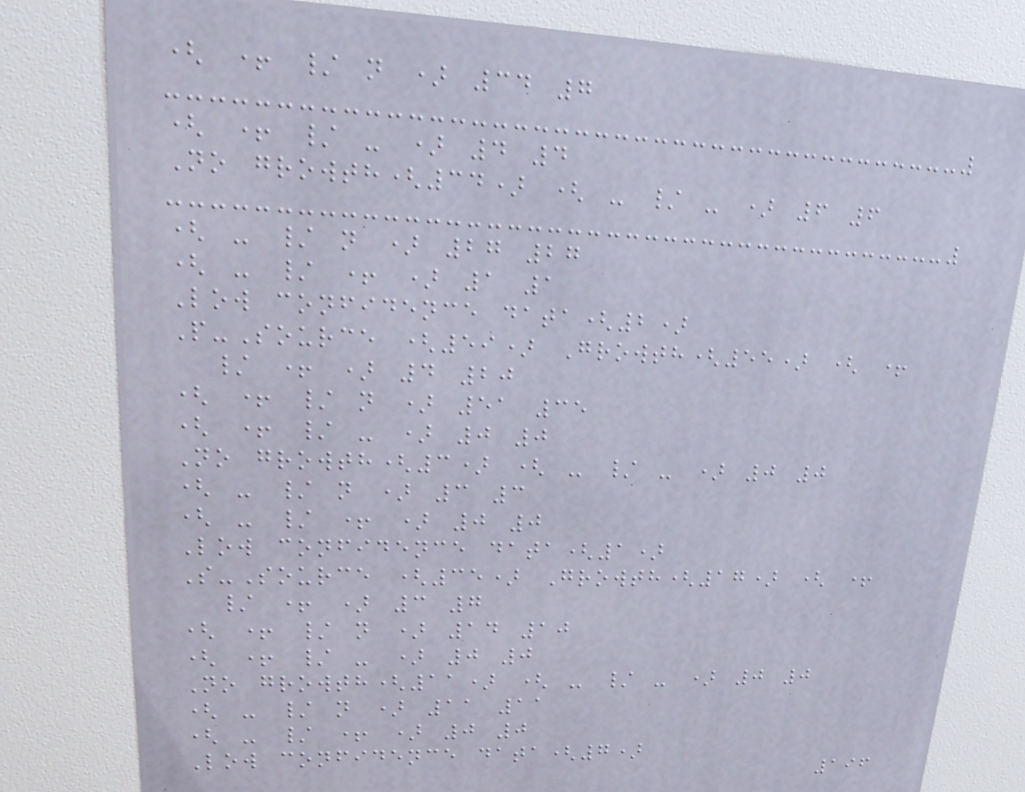( + / n ) 34 7
( + / - ) 4 4
No growth(34) ( - / - ) 6 6
( - / n ) 27 27
( - / + ) 1 1
Low confidence data(2)
P-Source (59) Growth(55) ( +
/ + ) 4 20
( + / n ) 51 35
( + / - ) 0 0
No growth(3) ( - / - ) 0 0
( - / n ) 3 3
( - / + ) 0 0
Low confidence data(1)
S-Source (35) Growth(17) ( +
/ + ) 3 7
( + / n ) 14 10
( + / - ) 0 0
No growth(11) ( - / - ) 0 0
( - / n ) 11 11
( - / + ) 0 0
Low confidence data(7)
196
